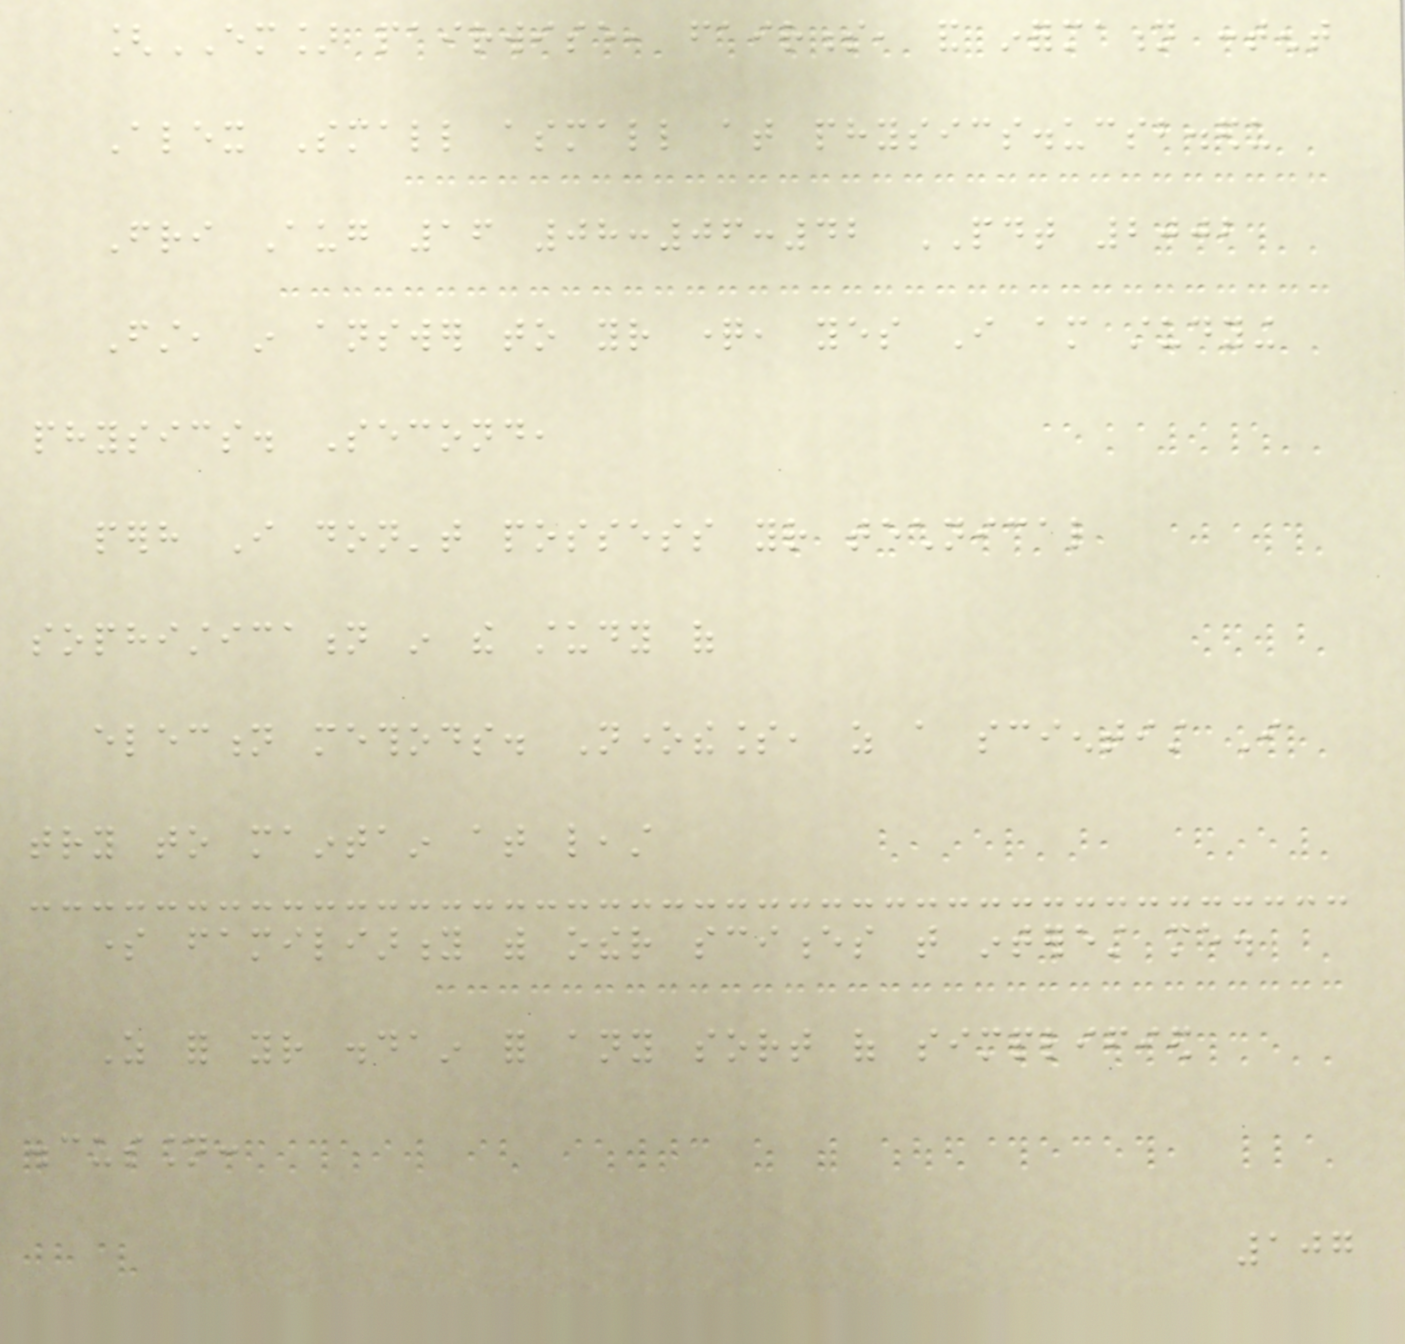[EM] pairwise, fairness, and information content
Alex Small asmall at physics.ucsb.edu
Fri Aug 16 08:06:42 PDT 2002
First, in answer to your question, yes I am studying
physics. Second,
perhaps I don't possess your technical
sophistication in the study of
election methods. Nonetheless, as a scientist I
try to maintain at least
some familiarity with other sciences that interest me.
As for your disdain for any sort of simplified
discussion:
107
